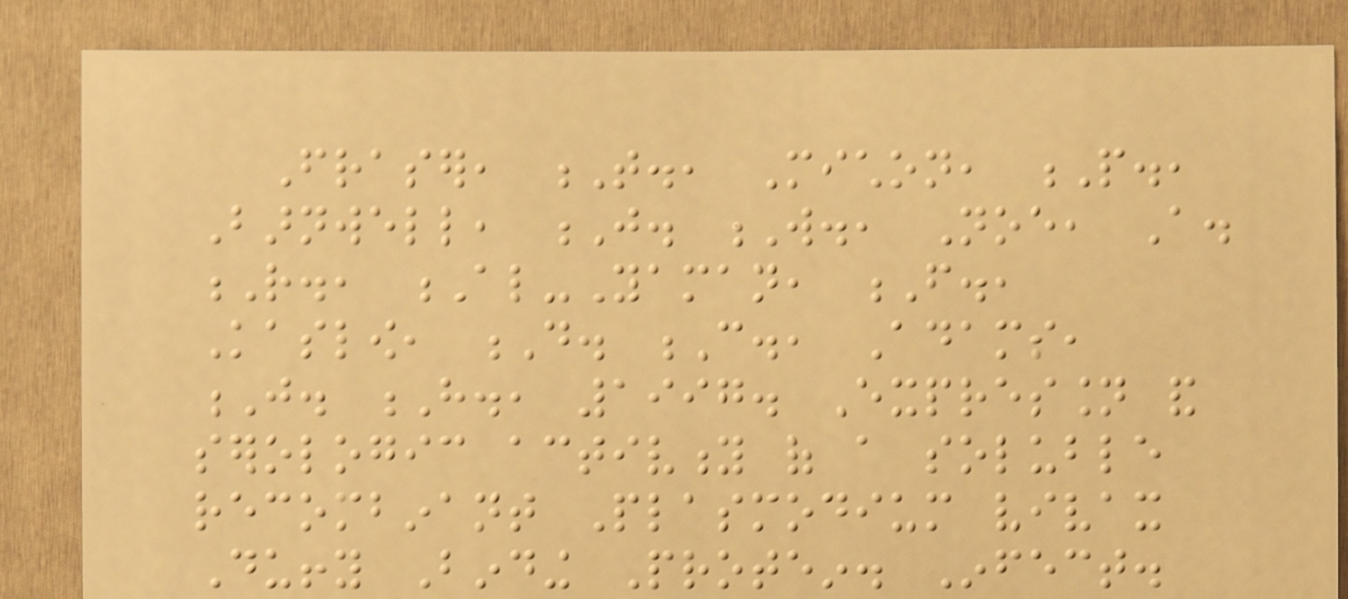Fraser, T., Michon, P.,
Barnwell, J. W., Noe, A.
R., Al-Yaman, F.,
Kaslow, D. C., Adams,
J. H., 1997. Expression and
serologic activity of a soluble
recombinant Plasmodium vivax
Duffy Binding Protein. Infect.
